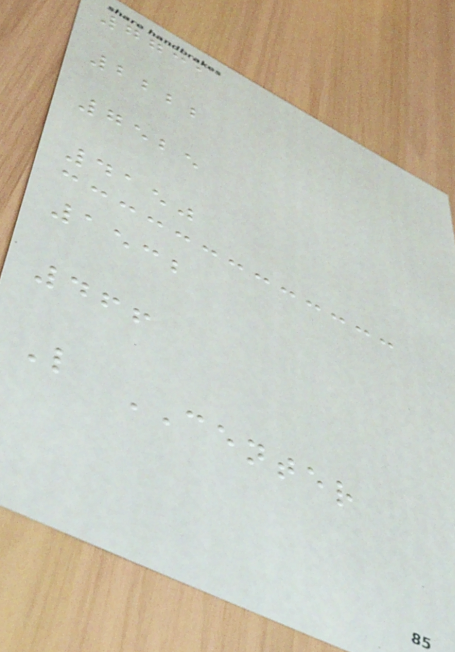7731
2222
7525
4150
1532
466
L CENTER
